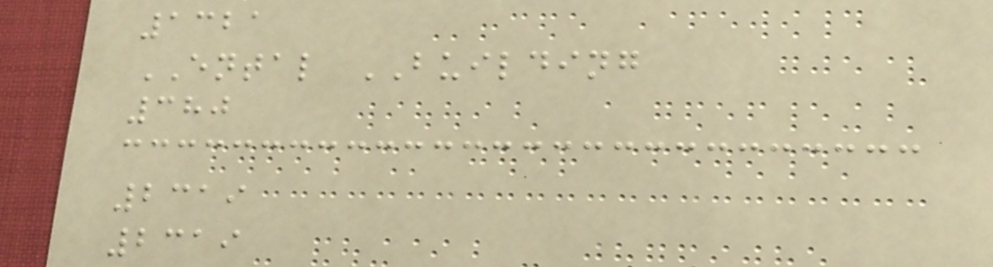1321
ENTAL BUILDING
380
2319
2319
